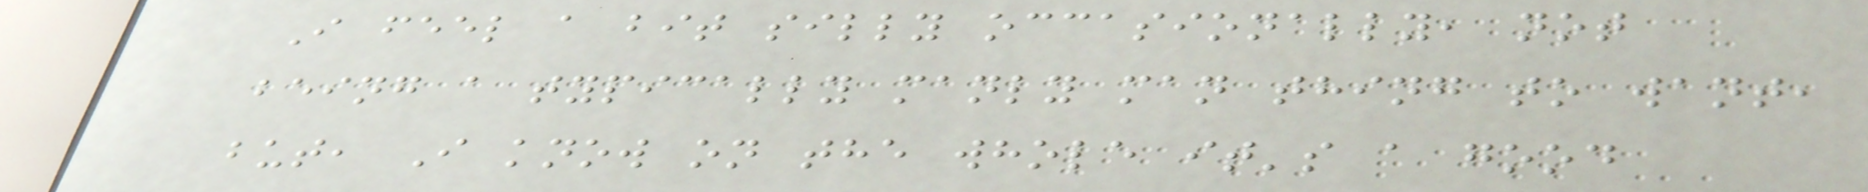I feel a bit silly occasionally, not
being a typically manly man thing to want,
but, I know on the whole it's a good
